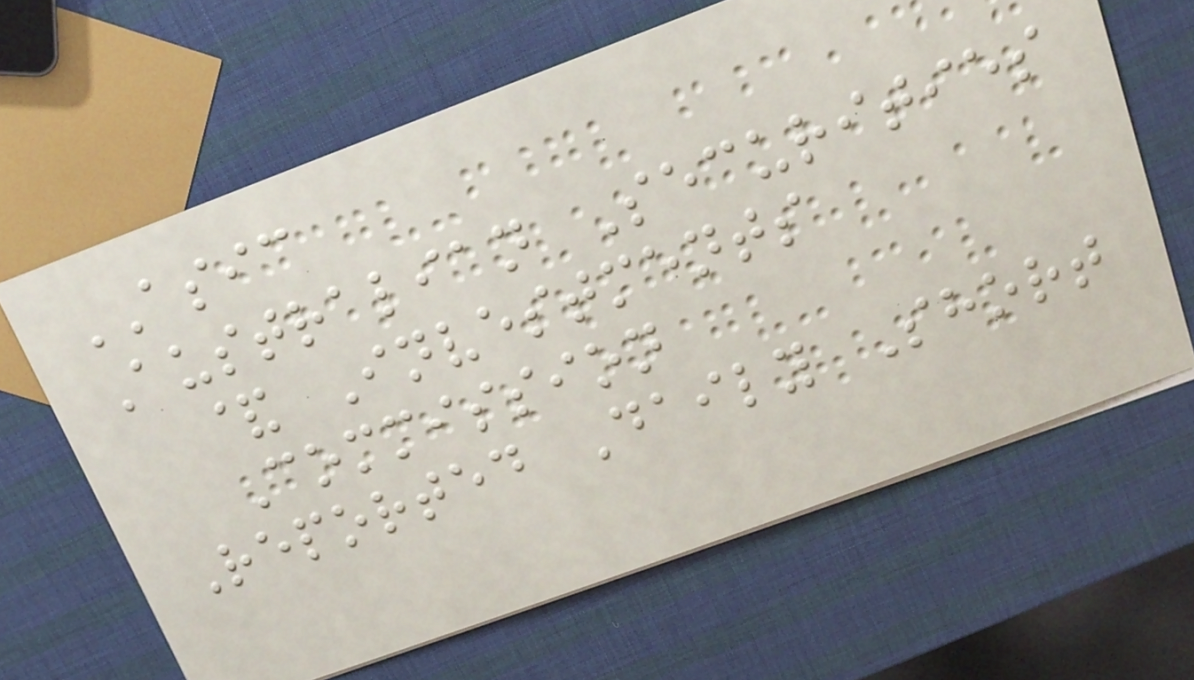ASIC
Australian Securities
& Investments
Commission
Reported Daily Short
